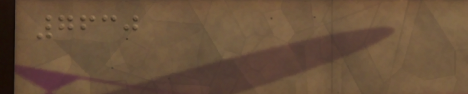7630
